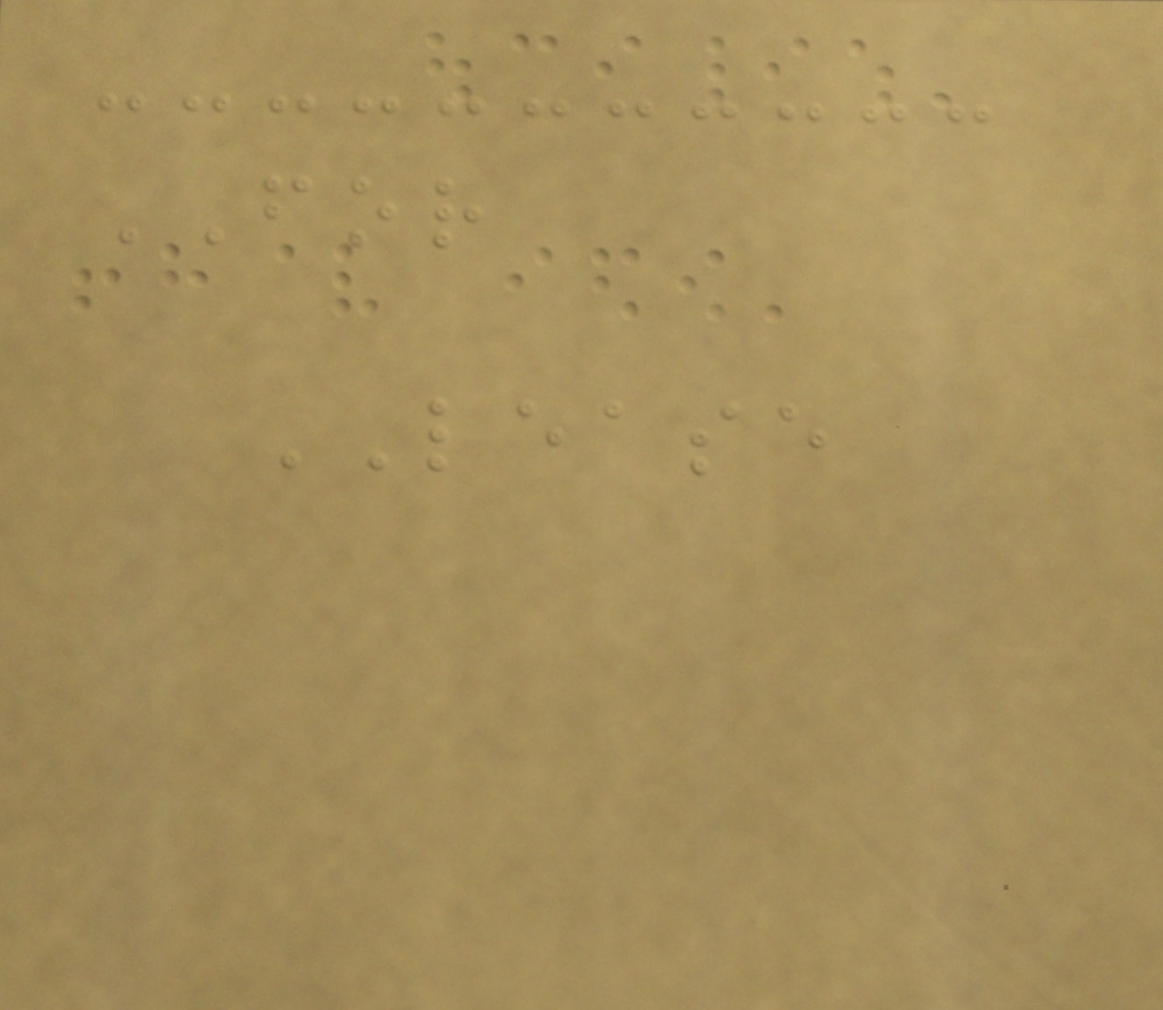FOR
LEASE
